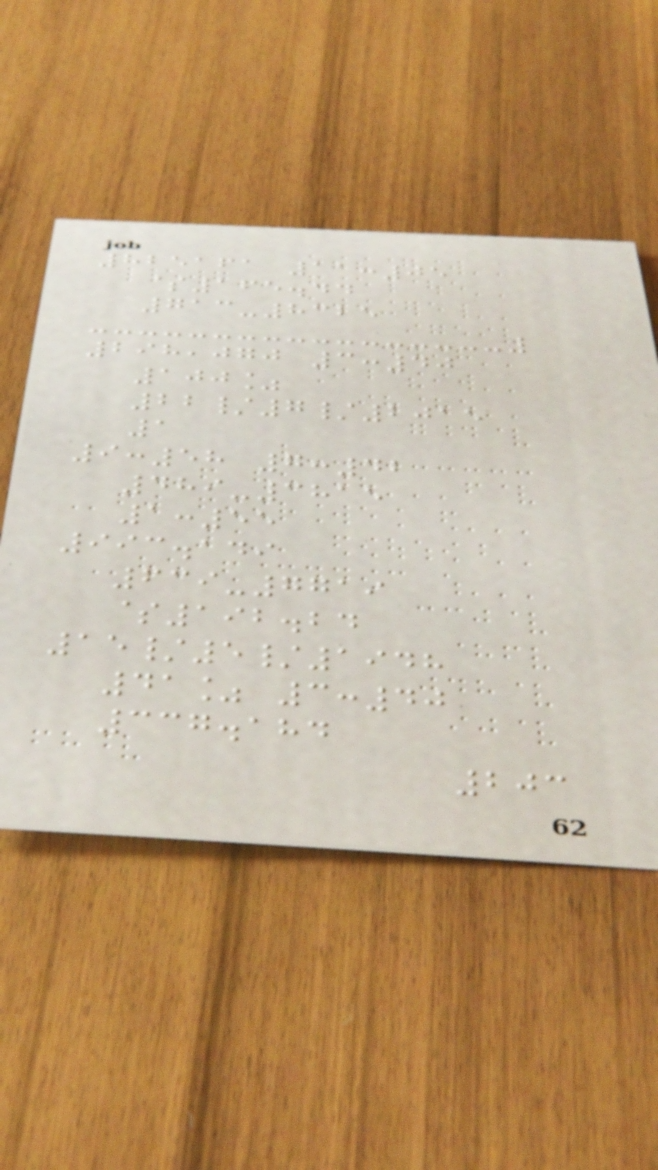825161 11:05
$165.44
713-8325
298,070 3:40
100%
22/7/2015
1
9:58 7:42
489-3815
1:55
993.149
639-7719
$192.24
15/5/1948
41% 3:40
337.184
203
